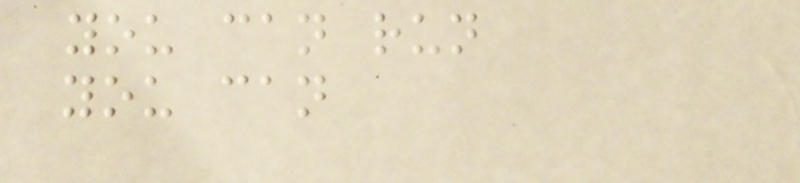you can run
you can
